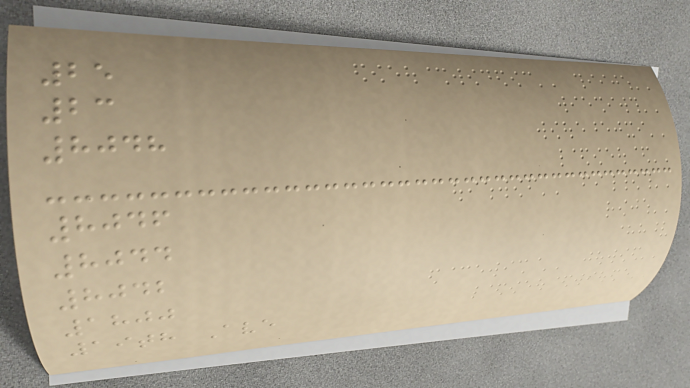25
23
8048
8046
8044
8042
1800
19th Ave
